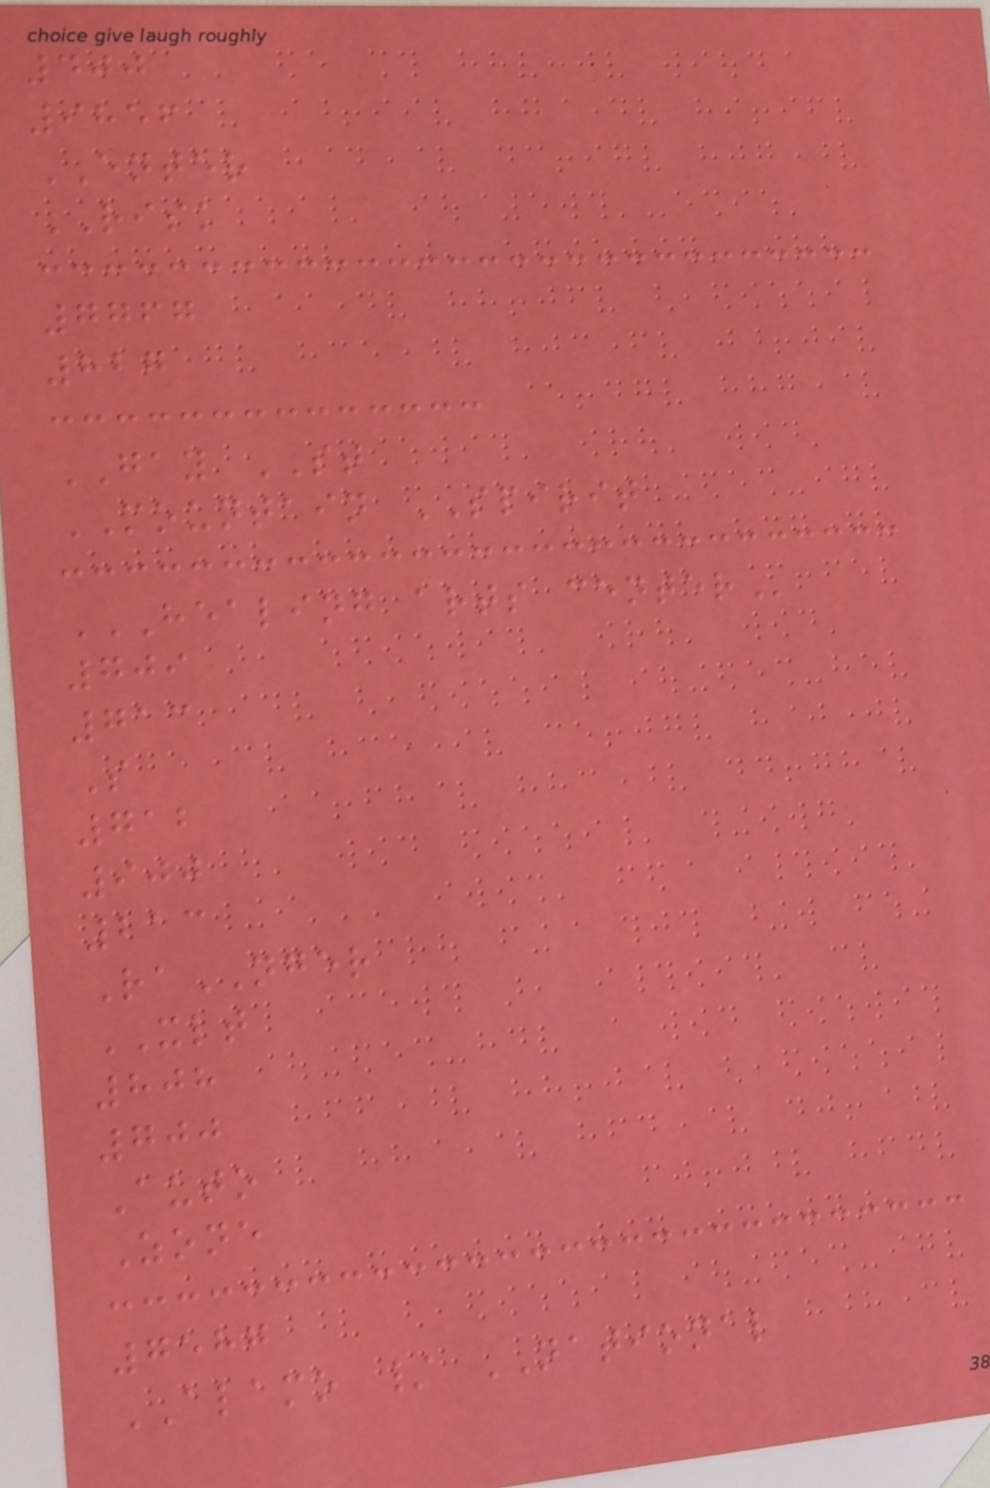400
9856
ENTER
RISK
7767
827
GAY ST
MOUNTAIN SPIRIT
HEALING ARTS CENTER
709
713
S
712
900
213
RaNGER
XLT
808
700
Auto
Zone
7587
ALAMO / NATIONAL
